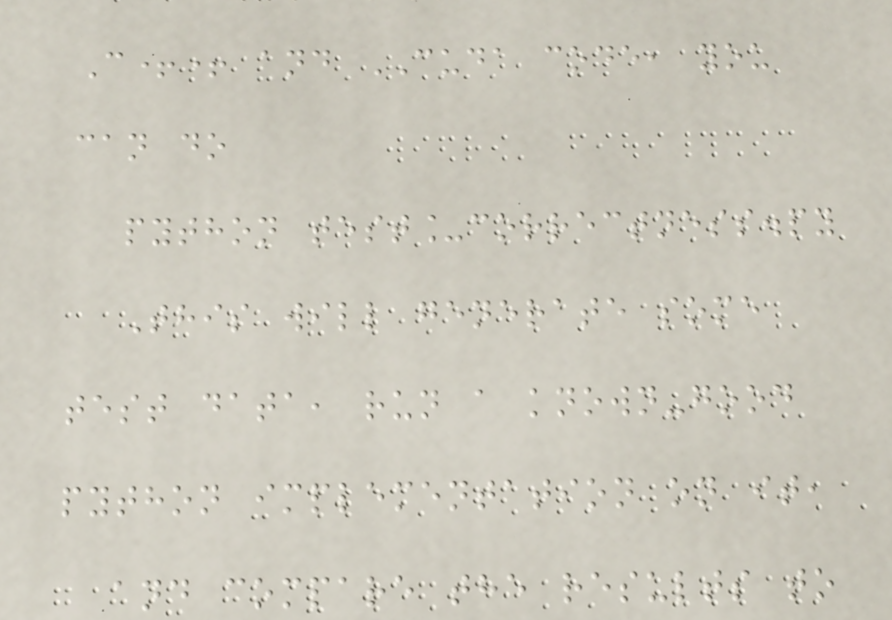C++ and CUDA code, you
can do
python test_correctness.py
This will generate some
test data, run a known-good
python implementation on it,
and compare the results to
